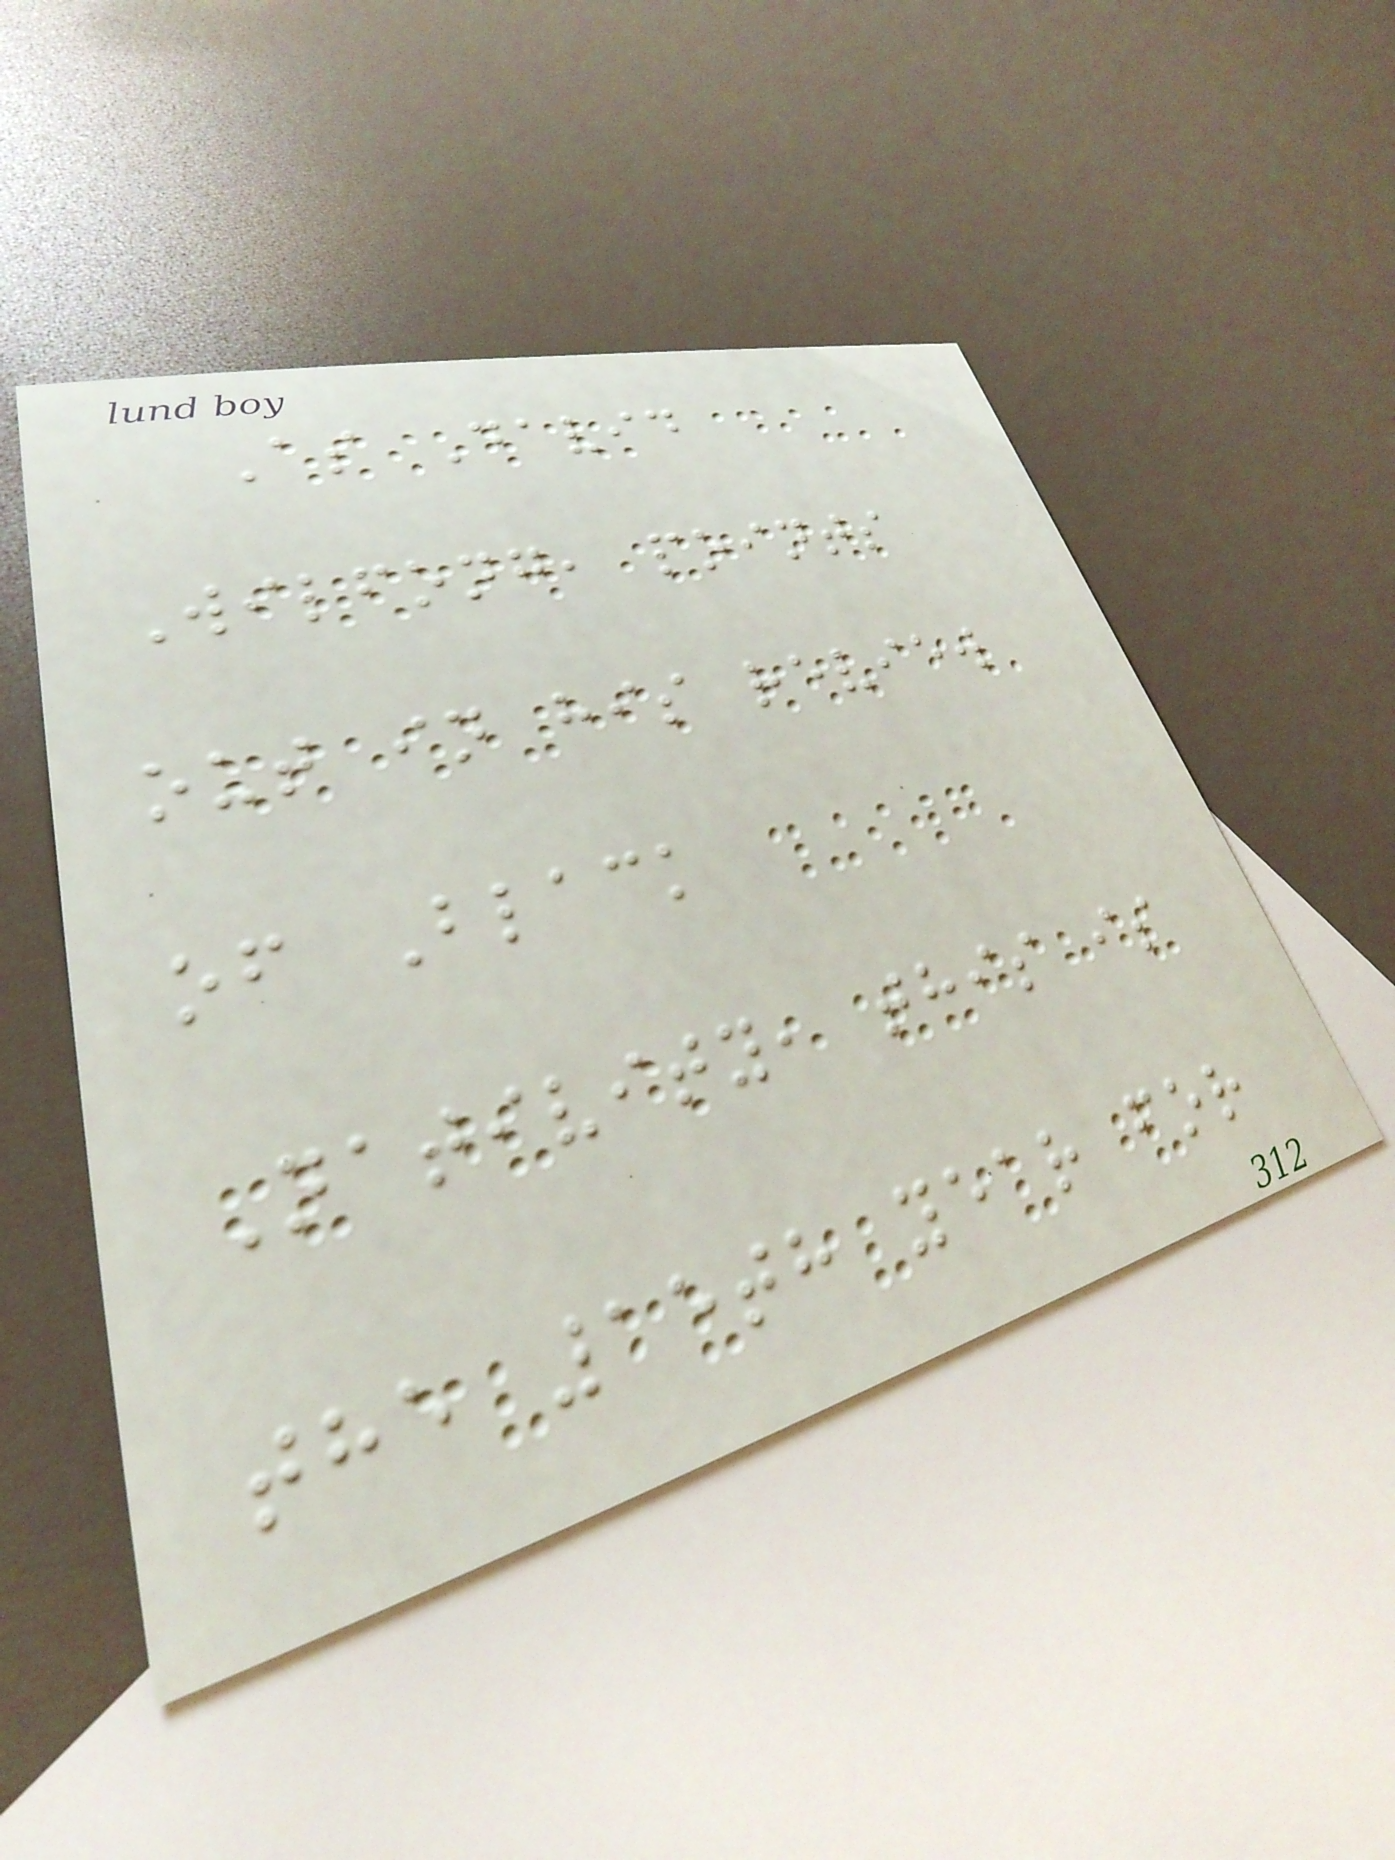As David
Wilfong, points
out in his review
of Black
Nativity, this is
the 15th year for
